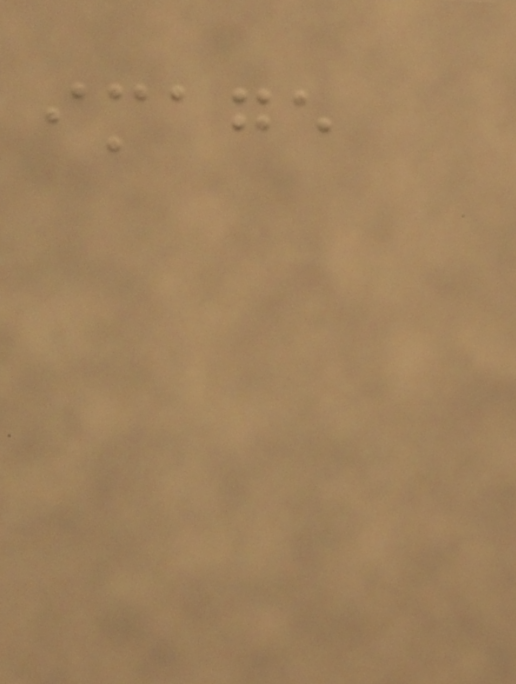image
